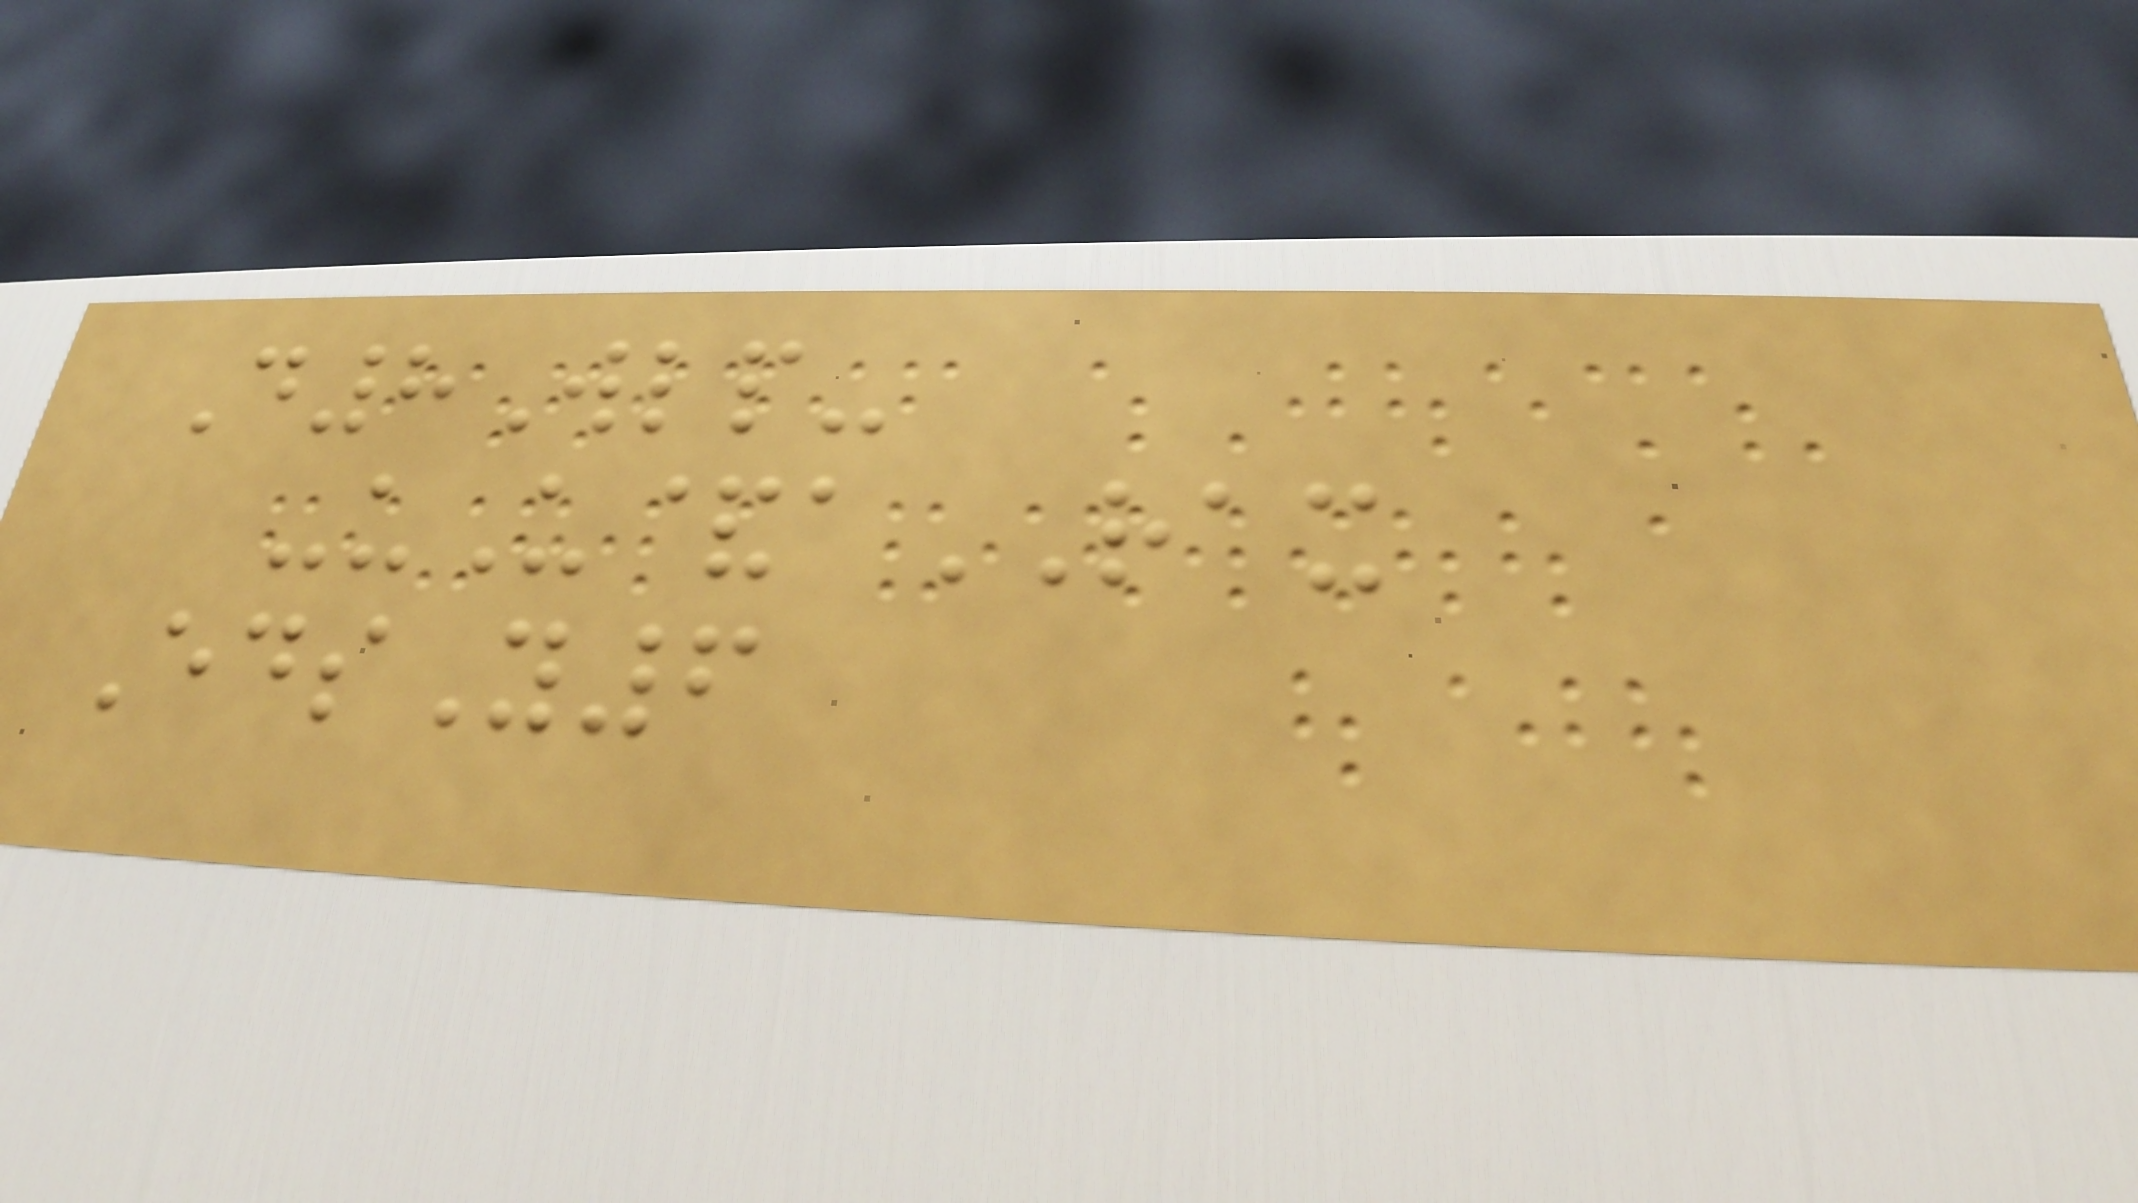D8Wlp-
-uU&aRAX
EdsY6
